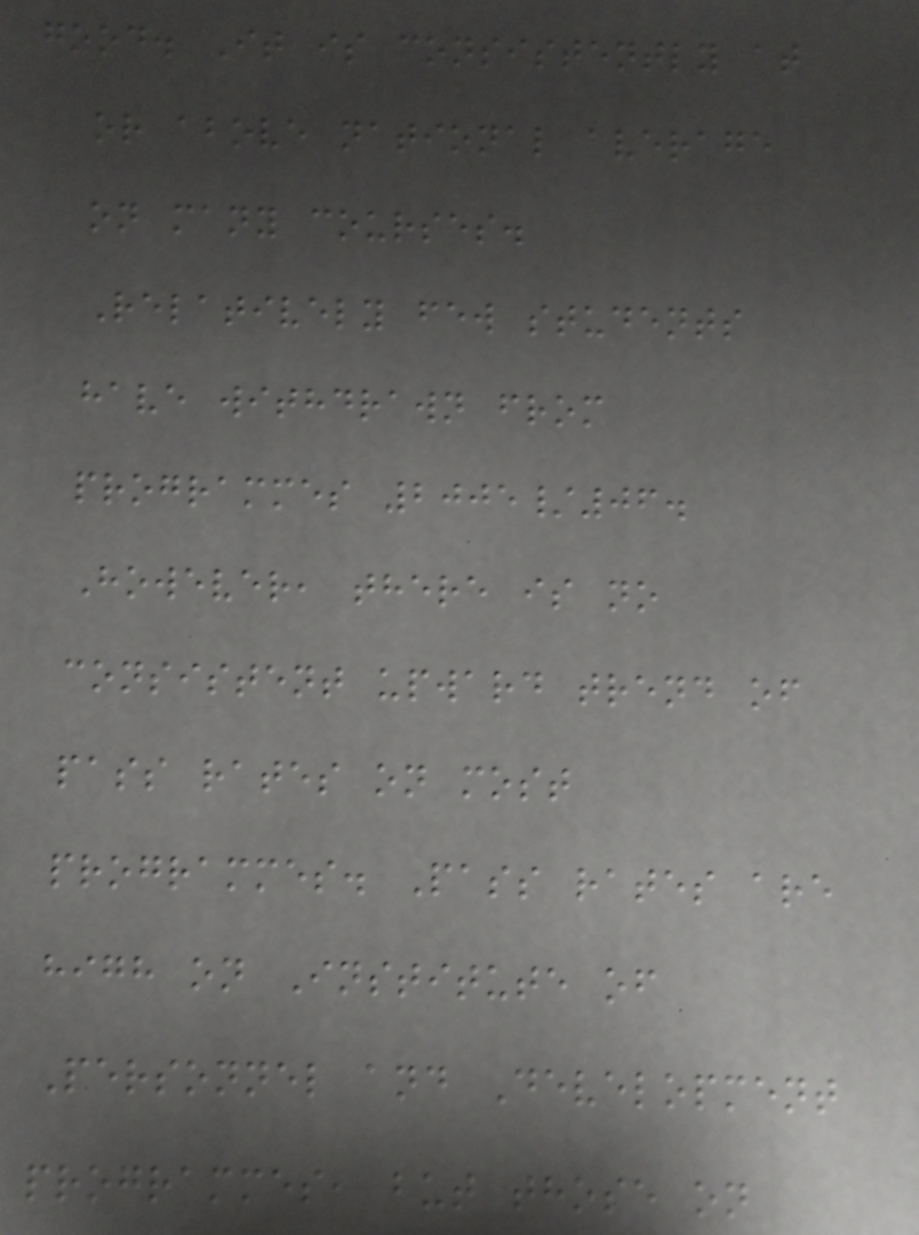good. It is consistently at
or above national average
on many courses.
Relatively few students
have withdrawn from
programmes 2005/06.
However, there is no
consistent upward trend of
pass rates on most
programmes. Pass rates are
high on Institute of
Personnel and Development
programmes, but those on
